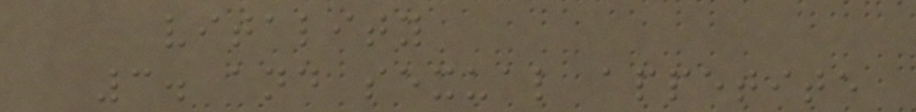vitality
3. and sexual appetite
